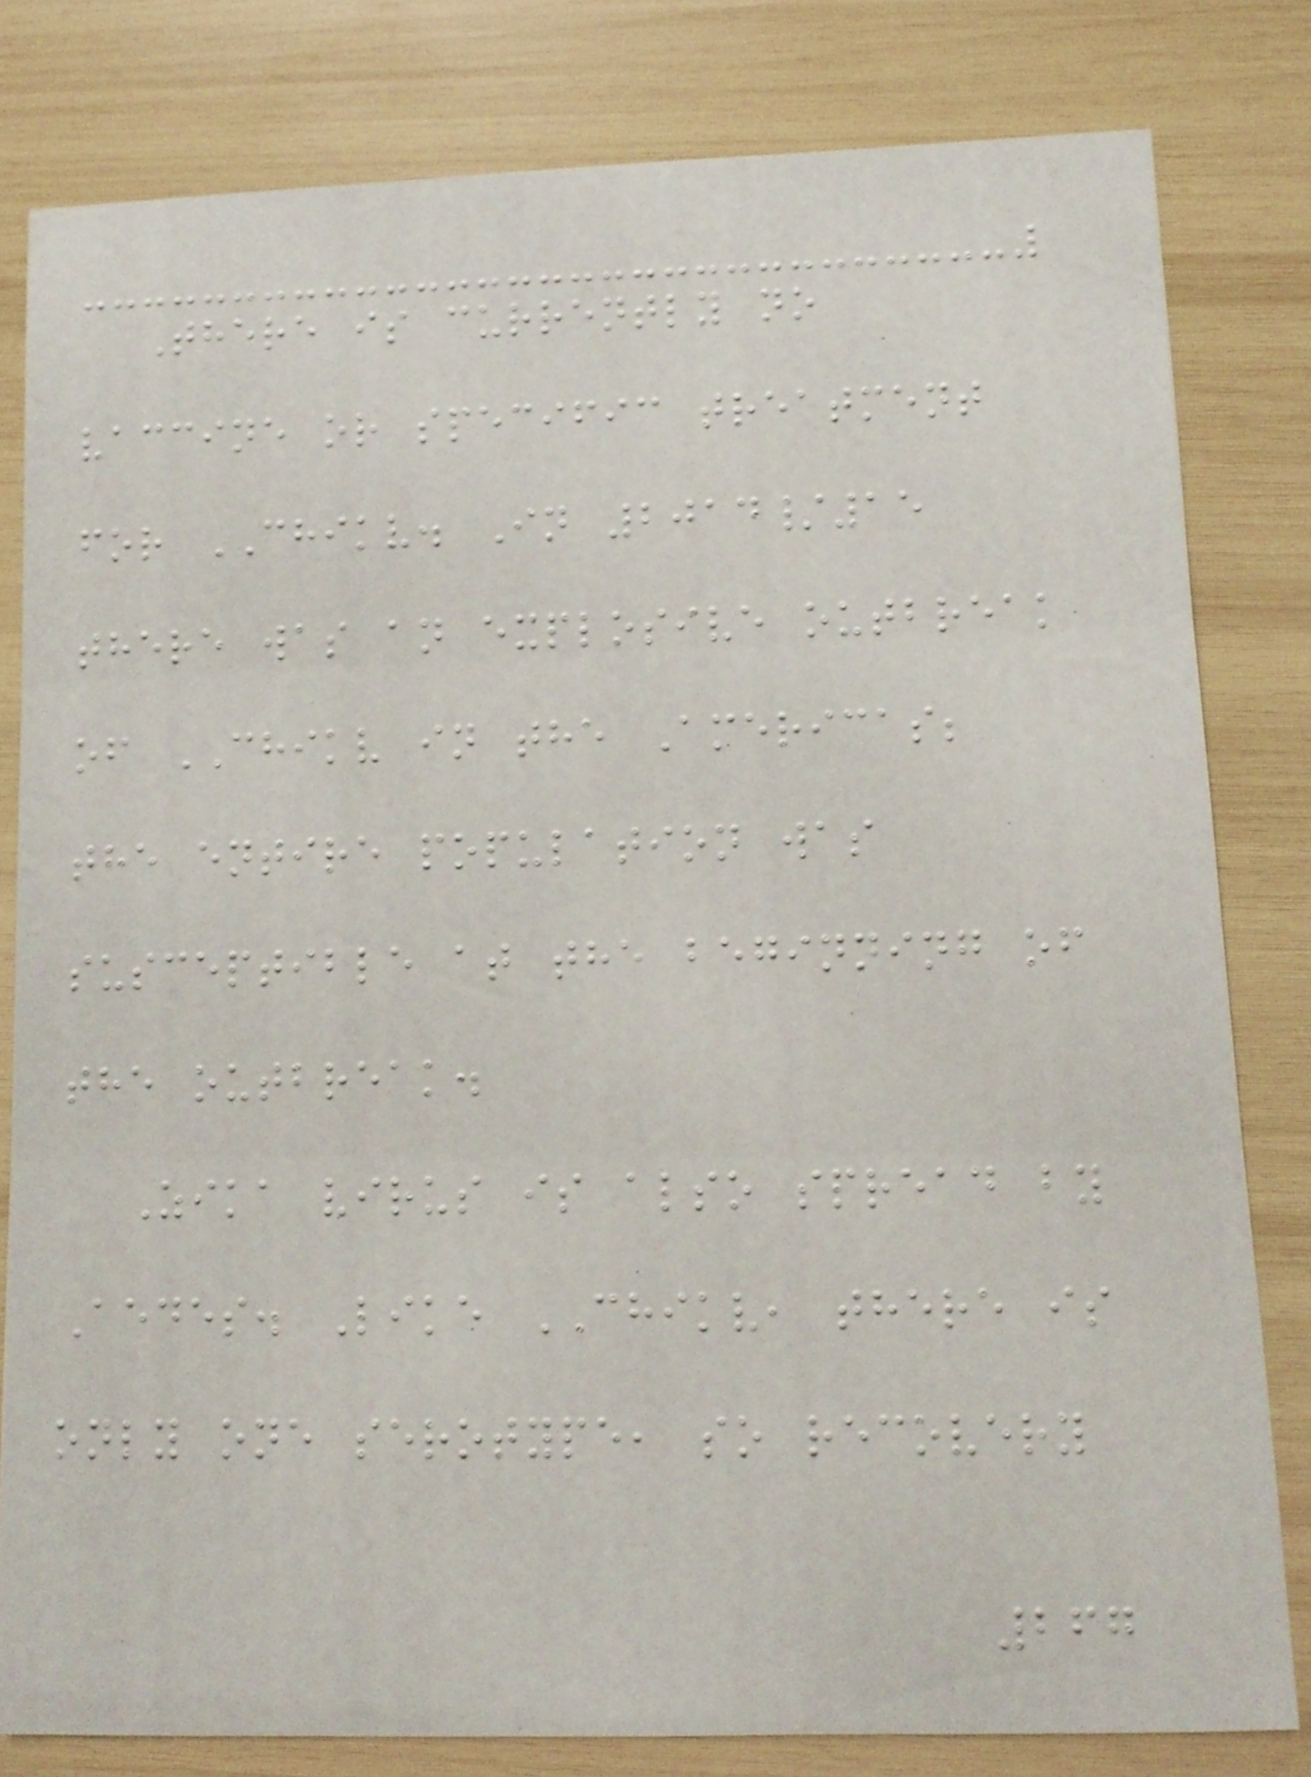There is currently no
vaccine or specific treatment
for CHIKV. In 2014/15
there was an explosive outbreak
of CHIKV in the Americas;
the entire population was
susceptible at the beginning of
the outbreak.
Zika virus is also spread by
Aedes. Like CHIKV, there is
only one serotype, so recovery
267
